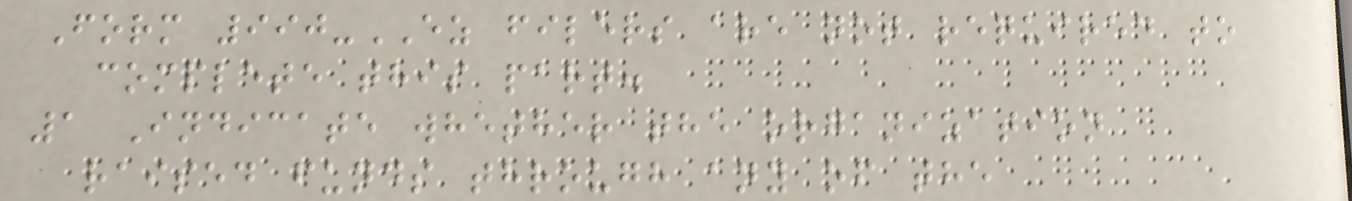Form 990-EZ filers are not required to
complete this part.
1 Indicate whether the organization
raised funds through any of the
